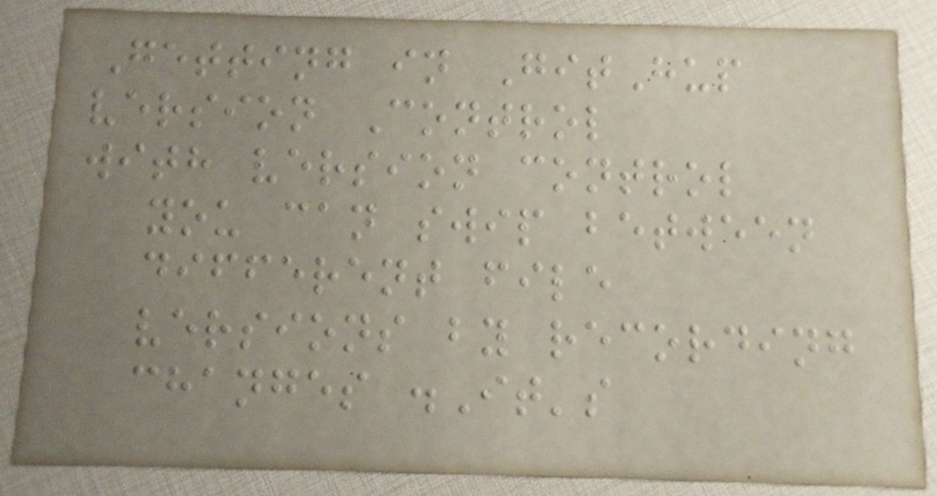Getting in GitHup
version Control
with version control
you can swip between
different file
versions by recording
changes .It's
